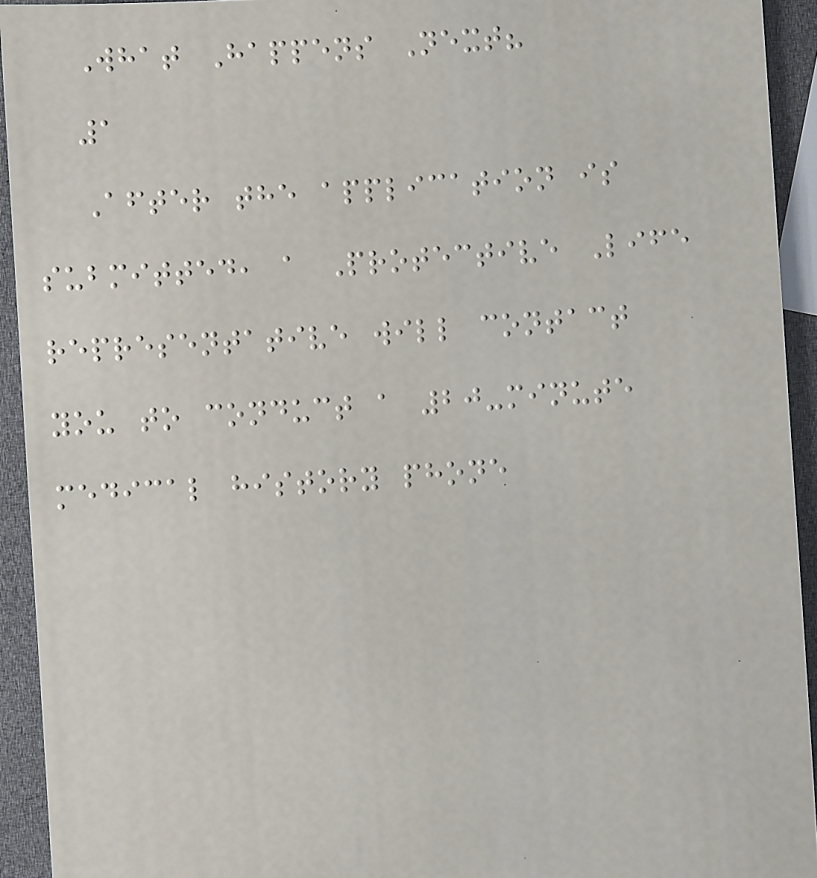What Happens Next?
1
After the application is
submitted, a Protective Life
representative will contact
you to conduct a 20-minute
medical history phone
